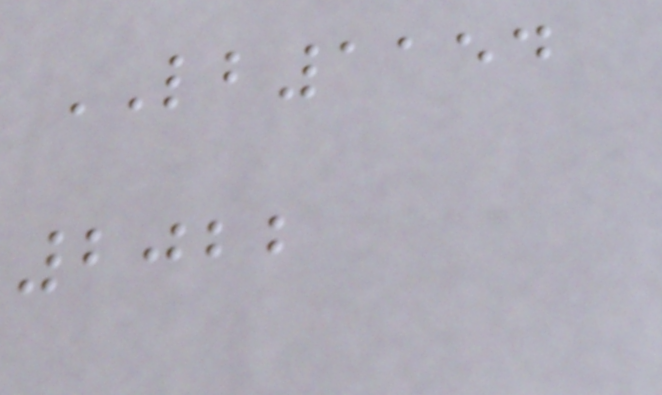LB1154
2022
